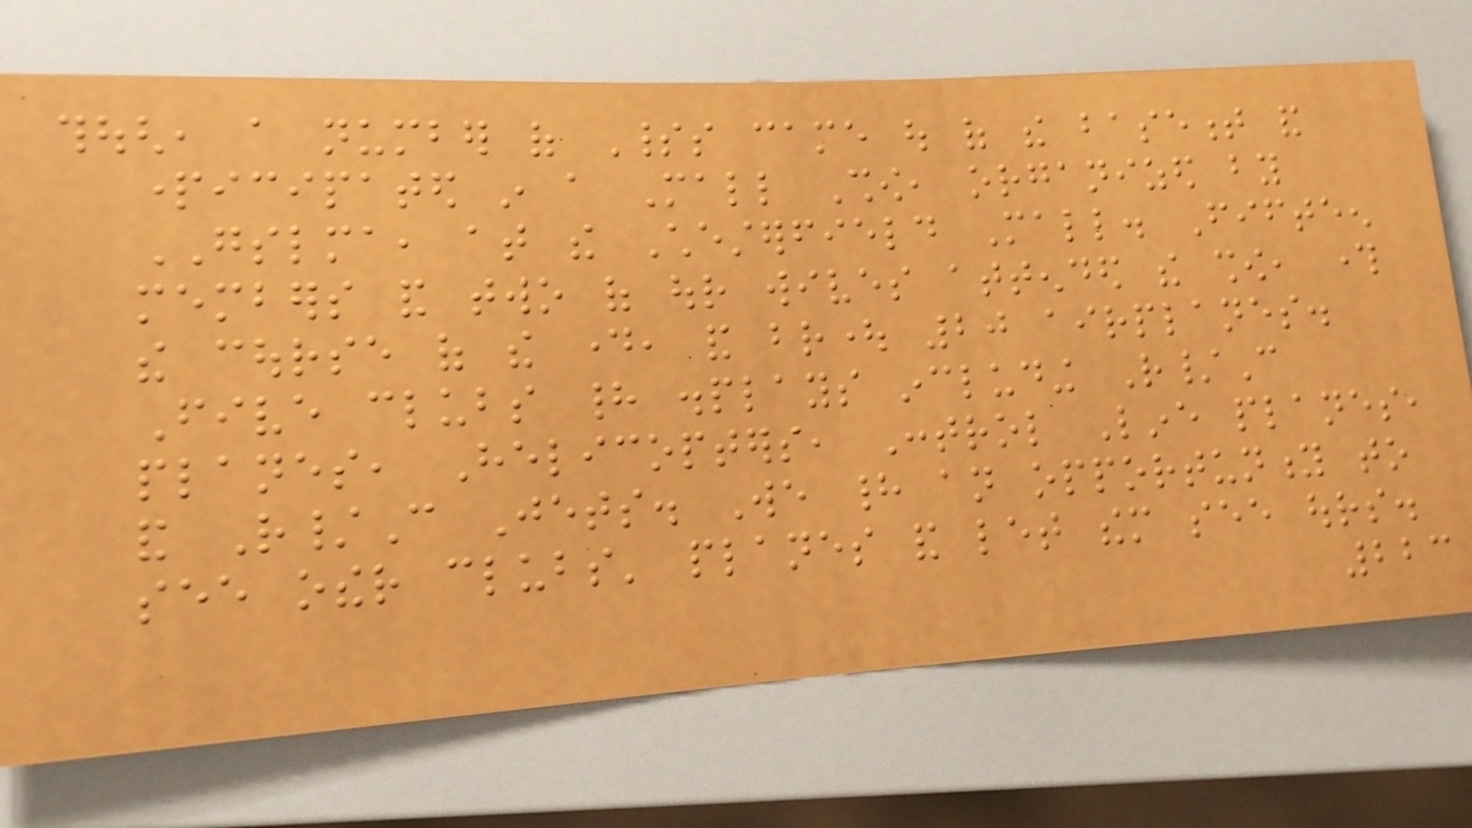though, a number of Spirits came out of the basement and
participated in a Mall Show, organized by
GSLMA, at the Chesterfield Mall. Fifteen
members and two of our wives attended the show, through
the course of the day, and brought 20 airplanes.
Five clubs had displays including R/C
planes, Helicopters, Control Line planes,
and R/C Jets. We had an opportunity to
see other clubs' planes and let them see ours.
223
